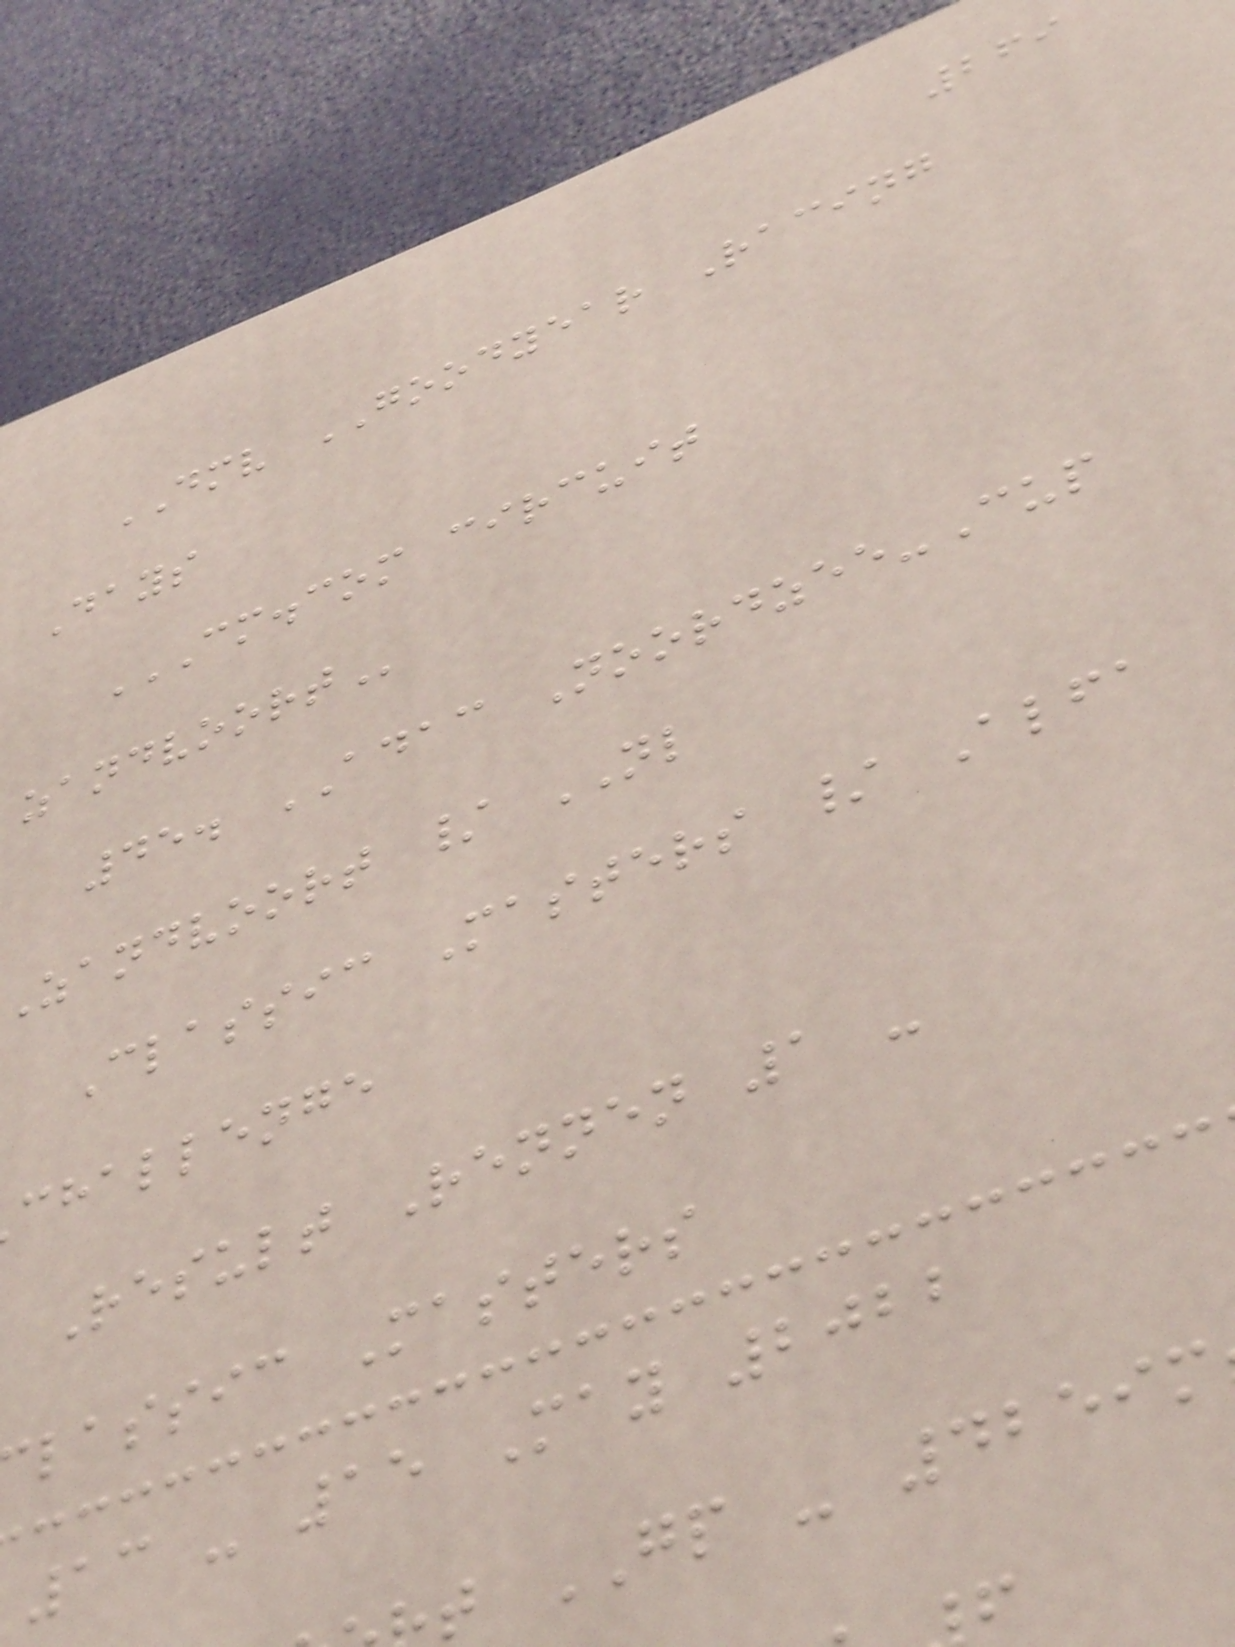269
DMV GOODYEAR Racing
Days
CM.COM CIRCUIT
45. ADAC Noordzee-Cup
Zandvoort / NL
Classic Masters / Alfa
challenge
Result Rennen 1 -
lassic Masters
13 - 15 May 2022
t GP - 4259m
